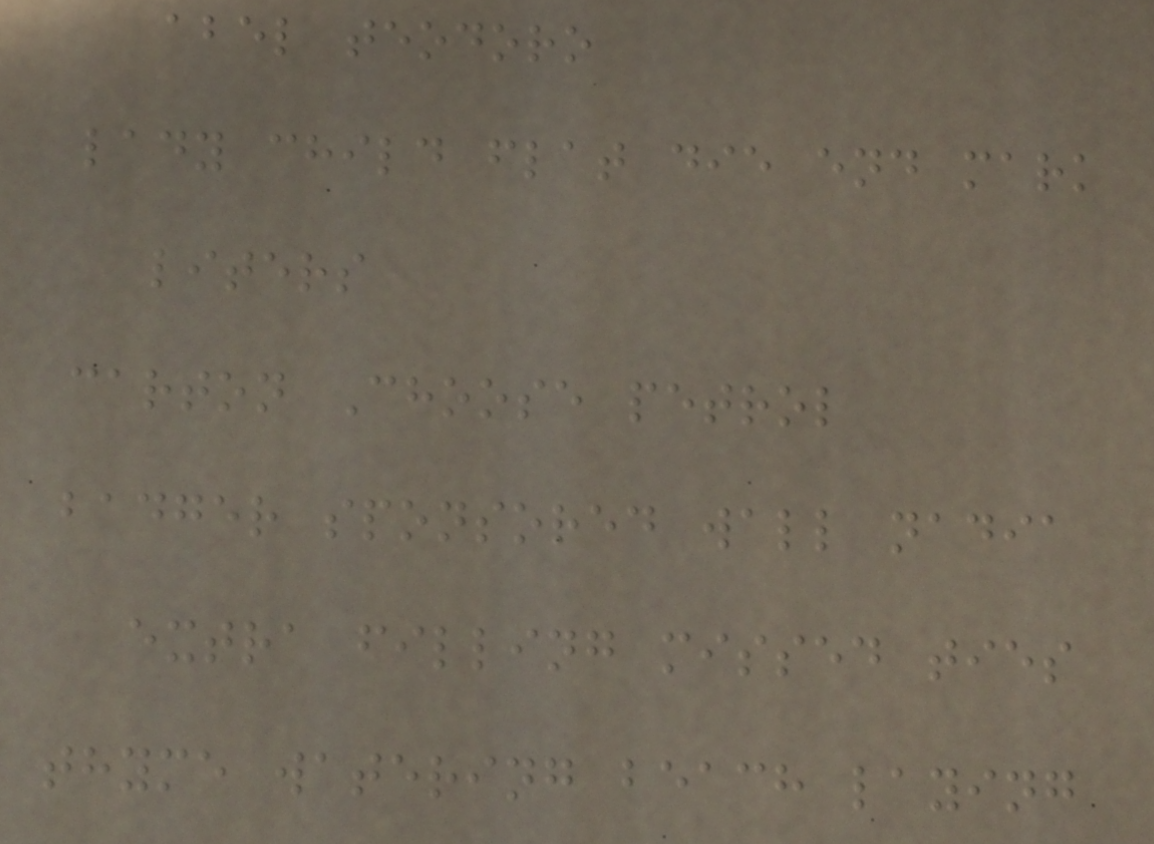abel teodoro
lady child flat die end mark
liters
carton Choose petrol
badger sponsored wall nadia
extra filling missed ties
thyme watering beach laying
